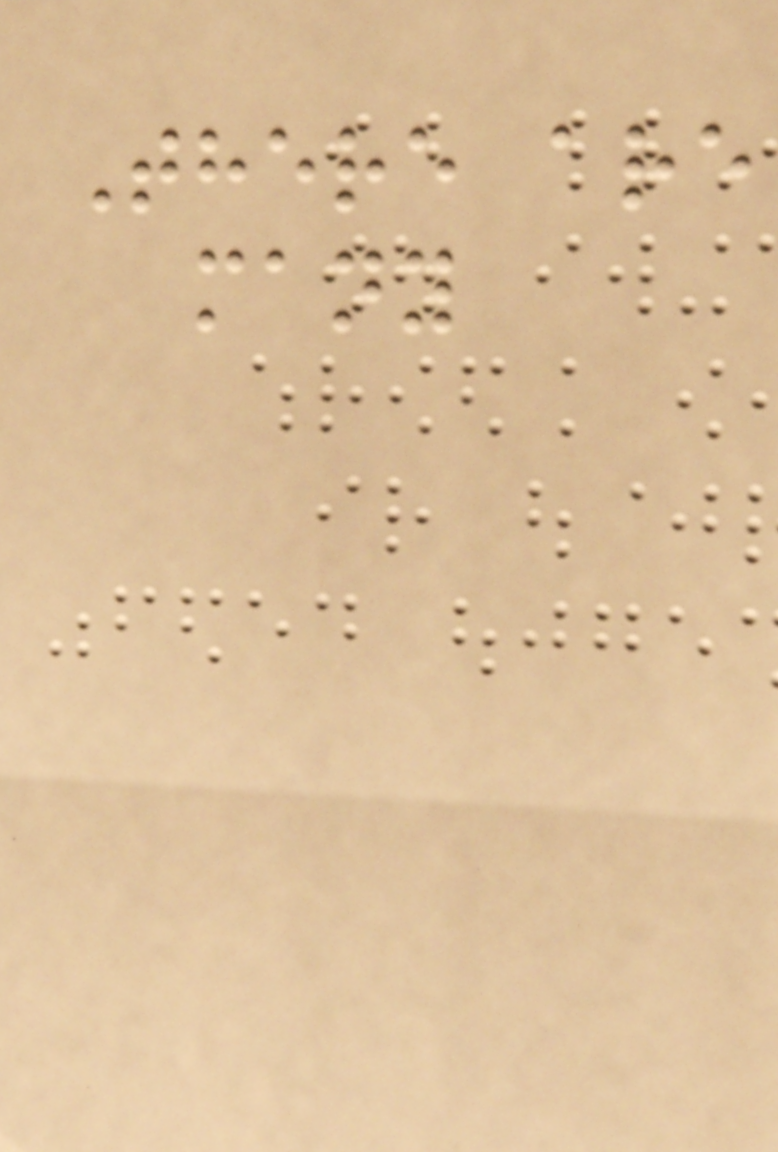There are
many
